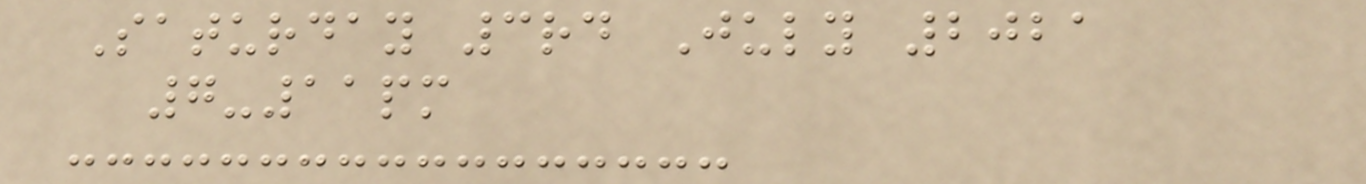Saturday 3rd July 2021
7-11pm
